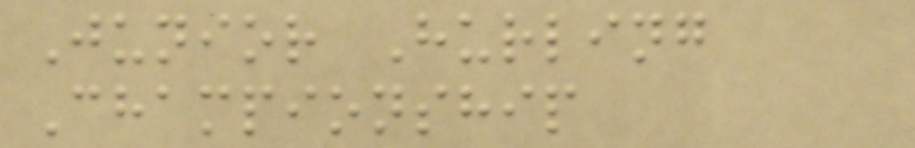Junior Hurling
Championship
